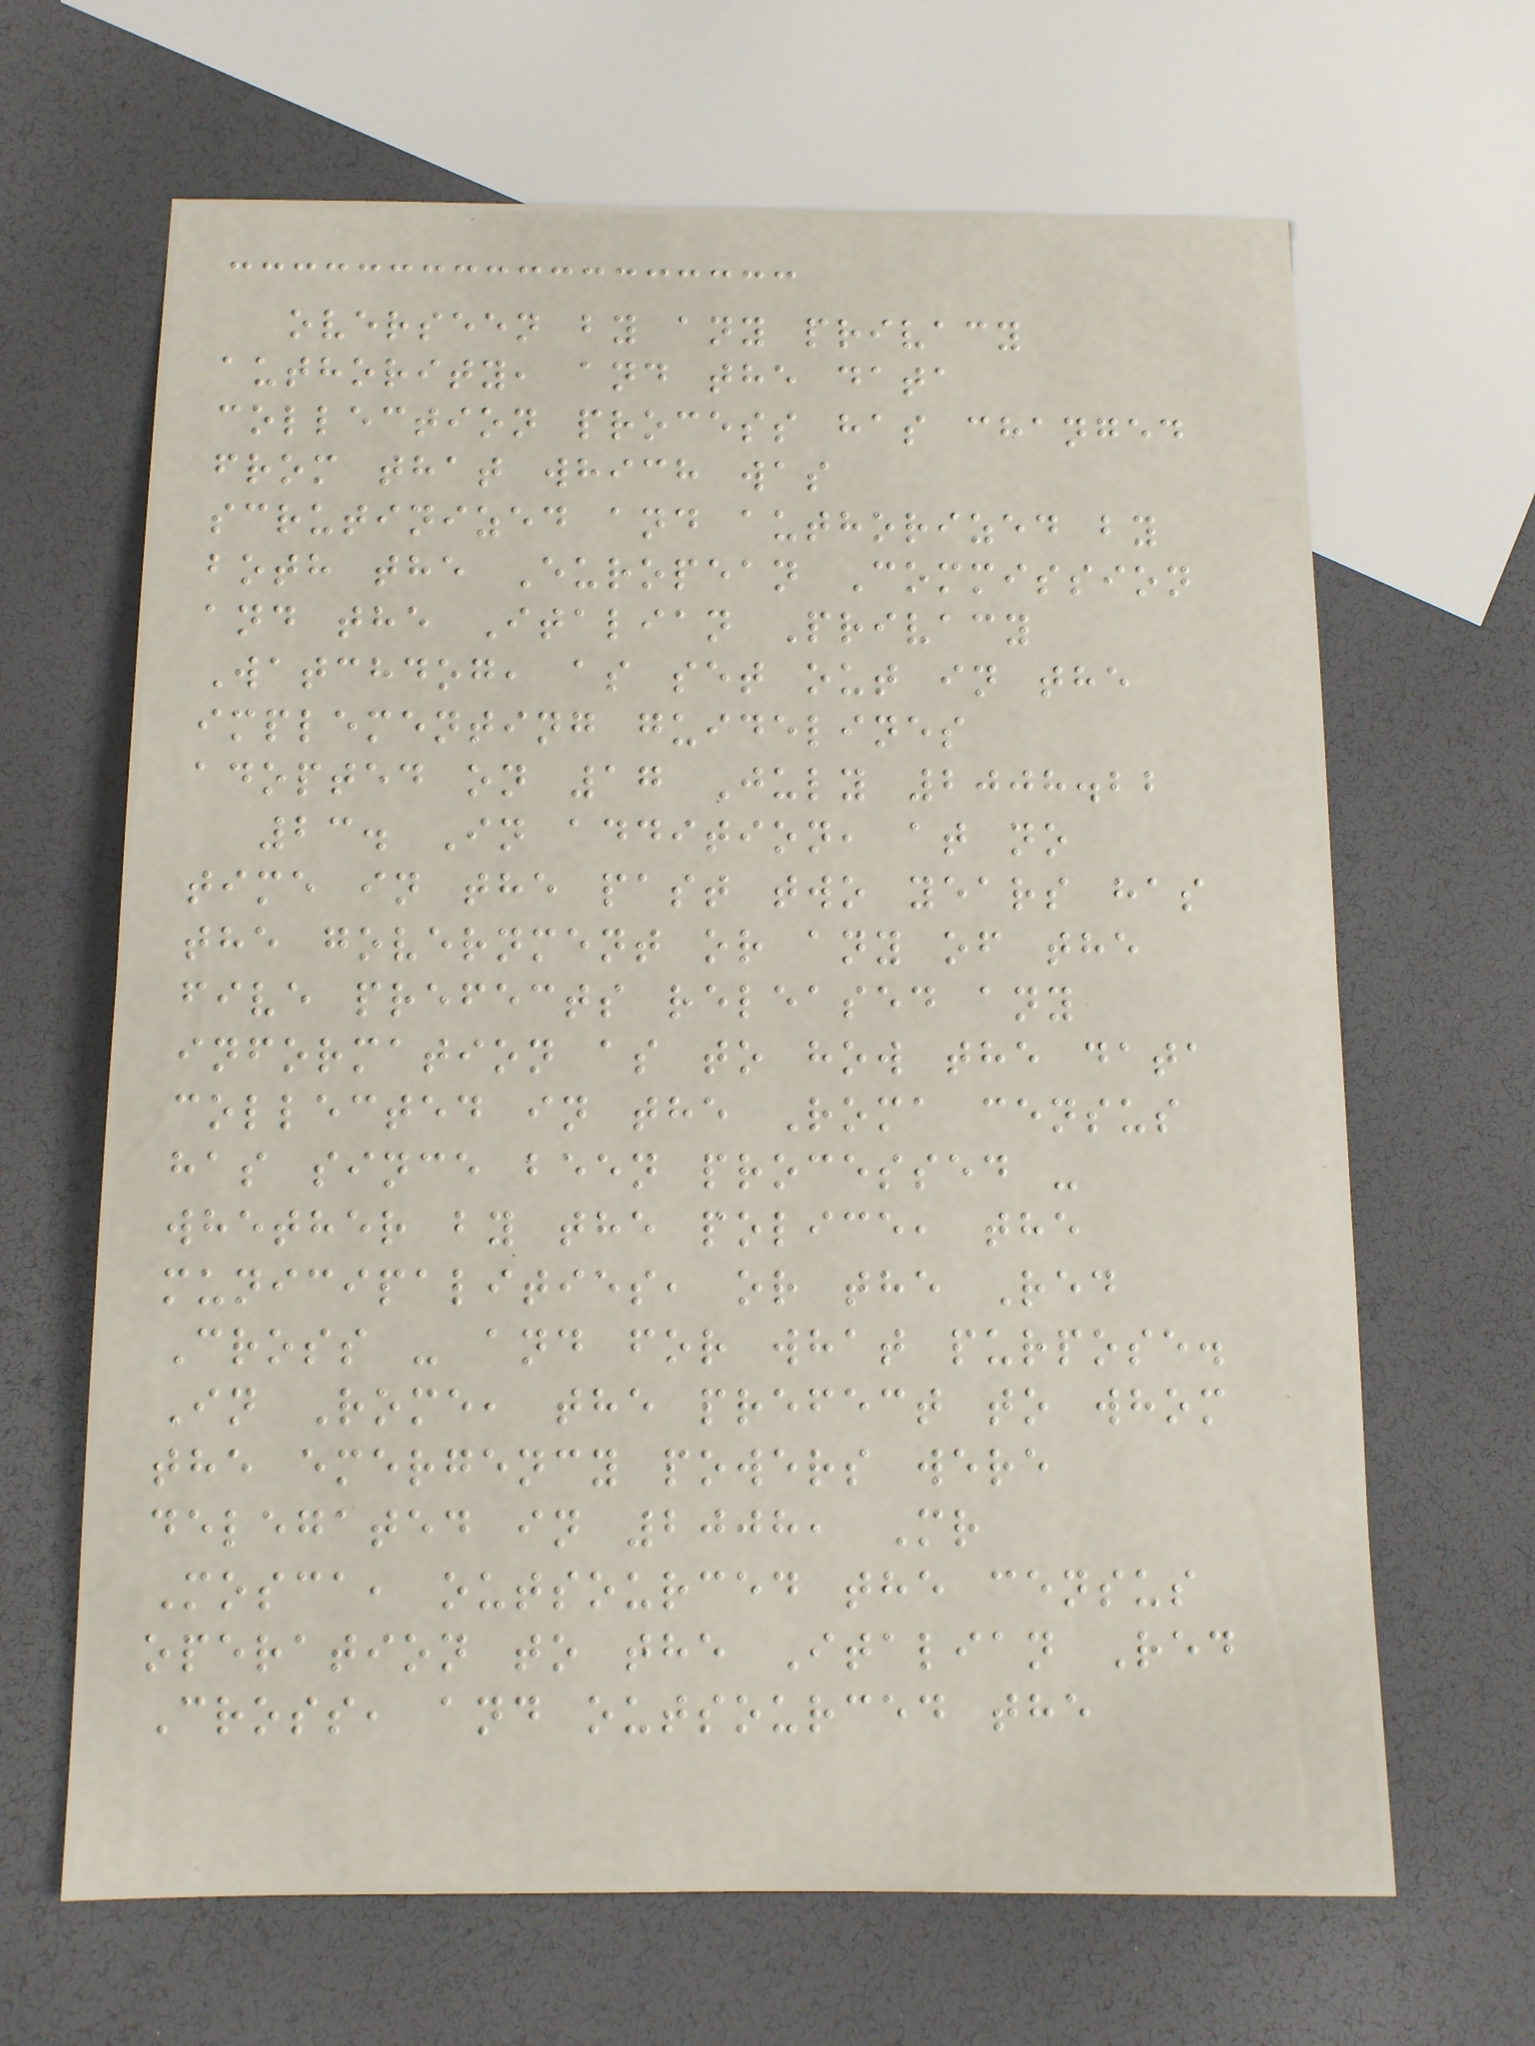overseen by any privacy
authority, and the data
collection process has changed
from that which was
scrutinized and authorized by
both the European Commission
and the Italian Privacy
Watchdog, as set out in the
implementing guidelines
adopted on 17 July 2008.22
23. In addition, at no
time in the past two years has
the government or any of the
five prefects released any
information as to how the data
collected in the Roma census
has since been processed -
whether by the police, the
municipalities, or the Red
Cross - and for what purpose.
In Rome, the prefect to whom
the emergency powers were
delegated in 2008, Mr
Mosca, outsourced the census
operation to the Italian Red
Cross, and outsourced the
